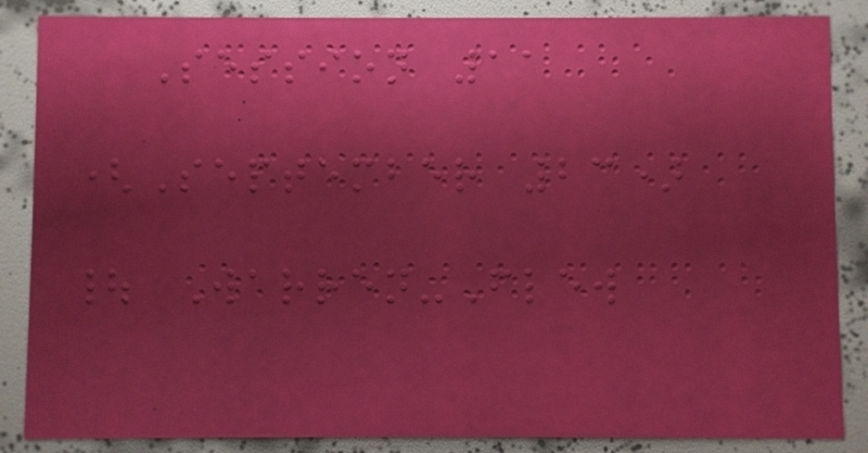Session 11
(September 23)
| Warren-Flew
